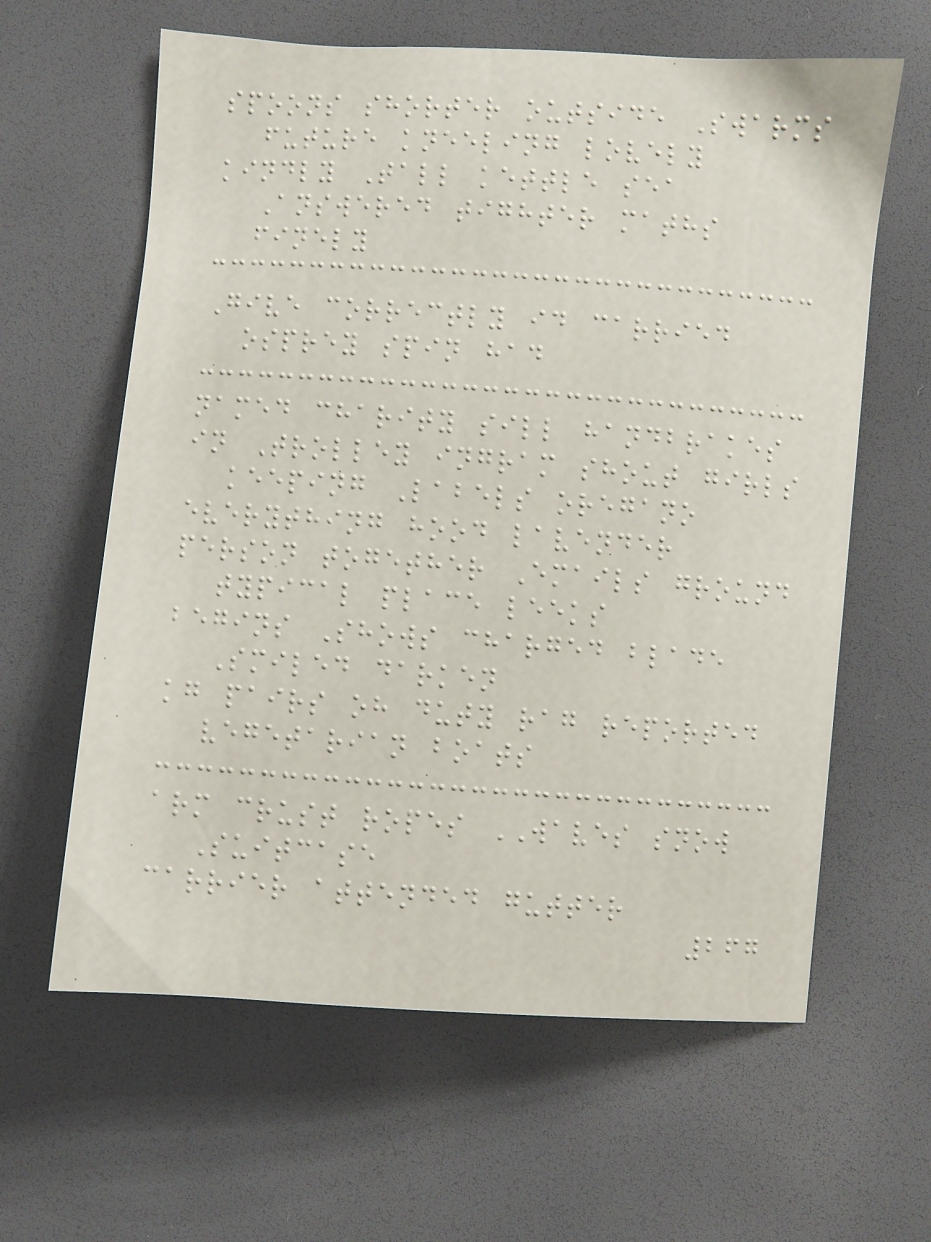spoons shorter outside Swarms
future kneeling lovely
kindly Tall kettle sea
Answered tighter maths
finely
Give correctly id carried
osprey spin had
named charity sill handbrakes
in Trolley ingram shout girls
keeping Labels oregano
everything hood lavender
person together Emails ground
typical place leeks
begins Shows charged blade
Smiled darken
kg pairs oh duty rag reported
vegetarian boats
arm crust ropes WAVES snow
Suitcase
carrier attended gutter
267
